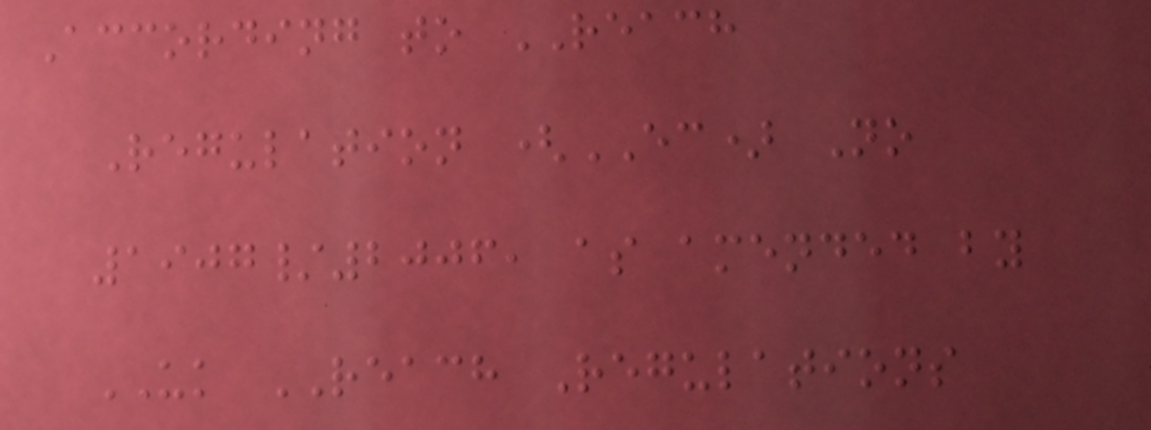According to REACH
Regulation (EC) No
1907/2006, as amended by
UK REACH Regulations
